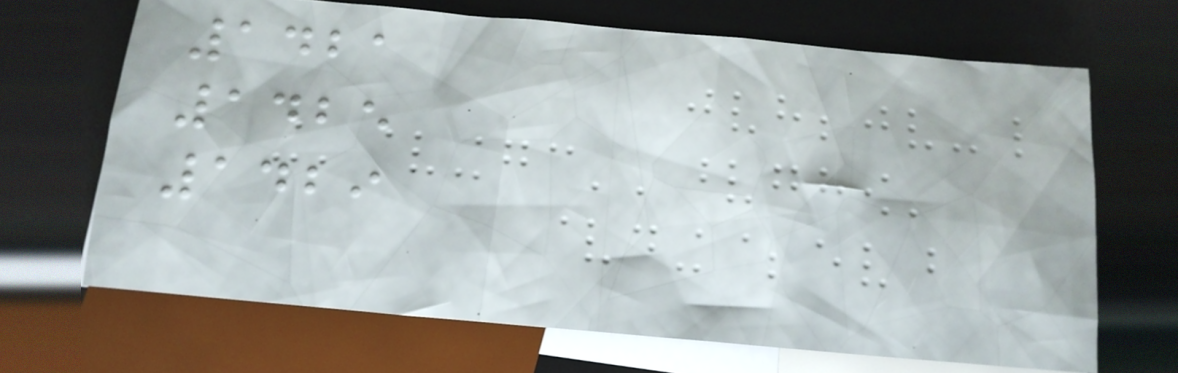1421
1425
1429
